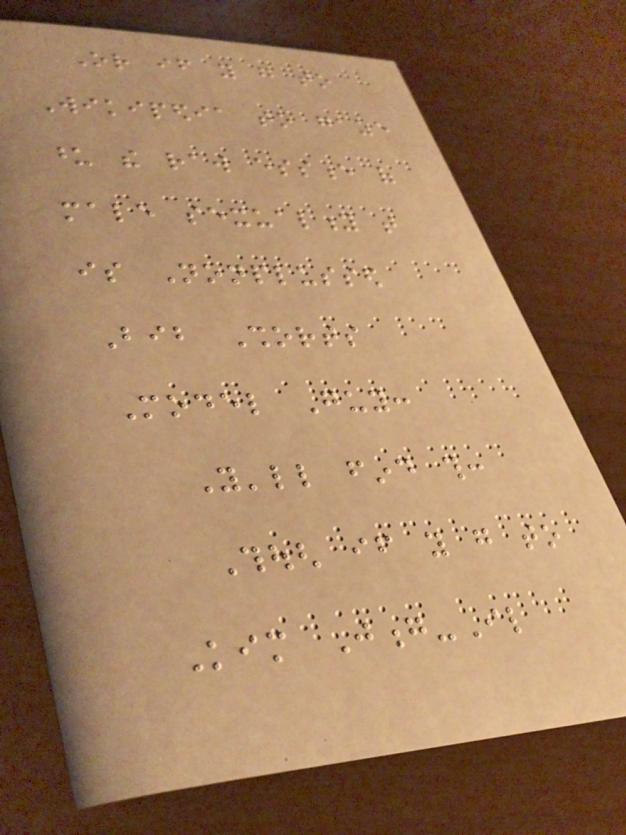Or if you go to
Wikipedia to gaze
upon the raw essence of
male sexuality that
is Nonplussed
Bib Shorts
Model Guy:
You'll find this:
Though if you go to
Kim Jong-Il
